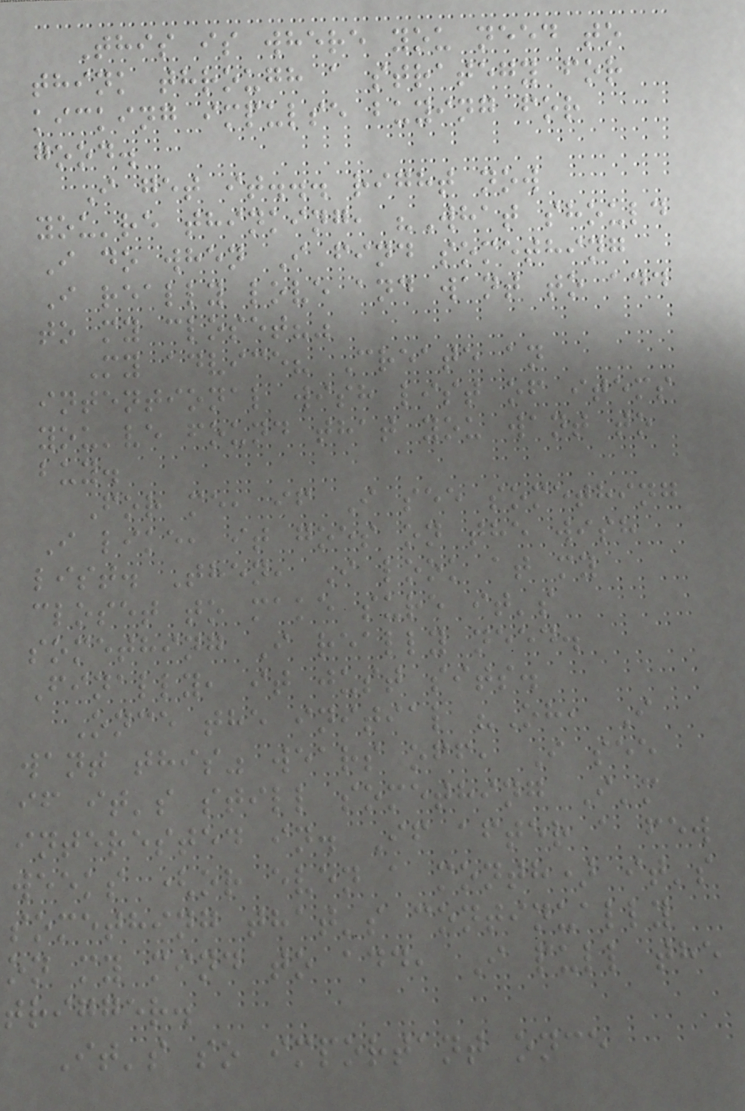This is where you need to
think through a strategy for
kicking impulse buying for
good.
I get it... right now
you're thinking, "What should
I do when I find something
I really love and want to add
to my closet?"
My advice? Create an
intentional wish list of items
you've found that you want to
buy.
For me, if I see something
I like, it goes on the wish
list. Then, I look at my
closet to make sure it's
something I really need.
Finally, it just sits.
Once the initial "Oh, I
want this" wears off, I see
if it's still something I'm
interested in. If after a few
weeks (or even a month) it's
something that's continually
on my mind to add, I pull the
trigger.
It's so important once
